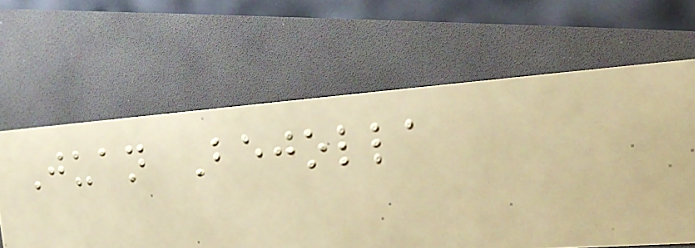Juan Bejolla
